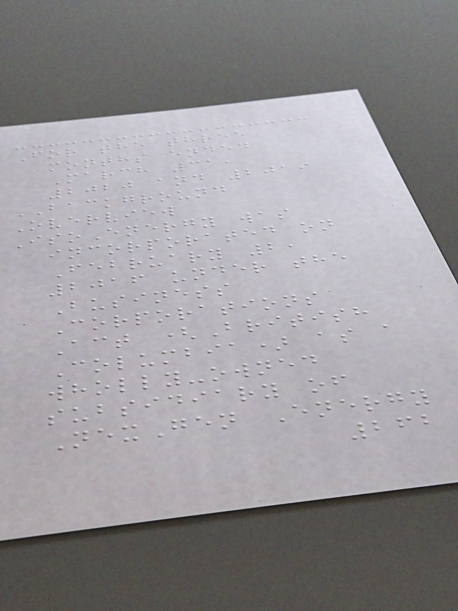For the three
months ended
March 31,
2020 and 2019
BACKGROUND
Overview
IsoEnergy was
incorporated on
February 2,
2016 under the
Business
Corporations
Act (British
Columbia) as a
wholly-owned
subsidiary of
NexGen Energy
262
